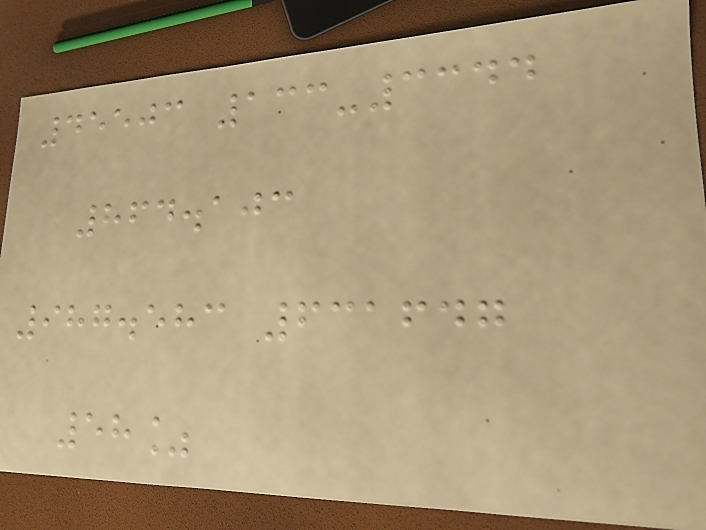45503 133-3344
864.103
987.583 631647
58%
